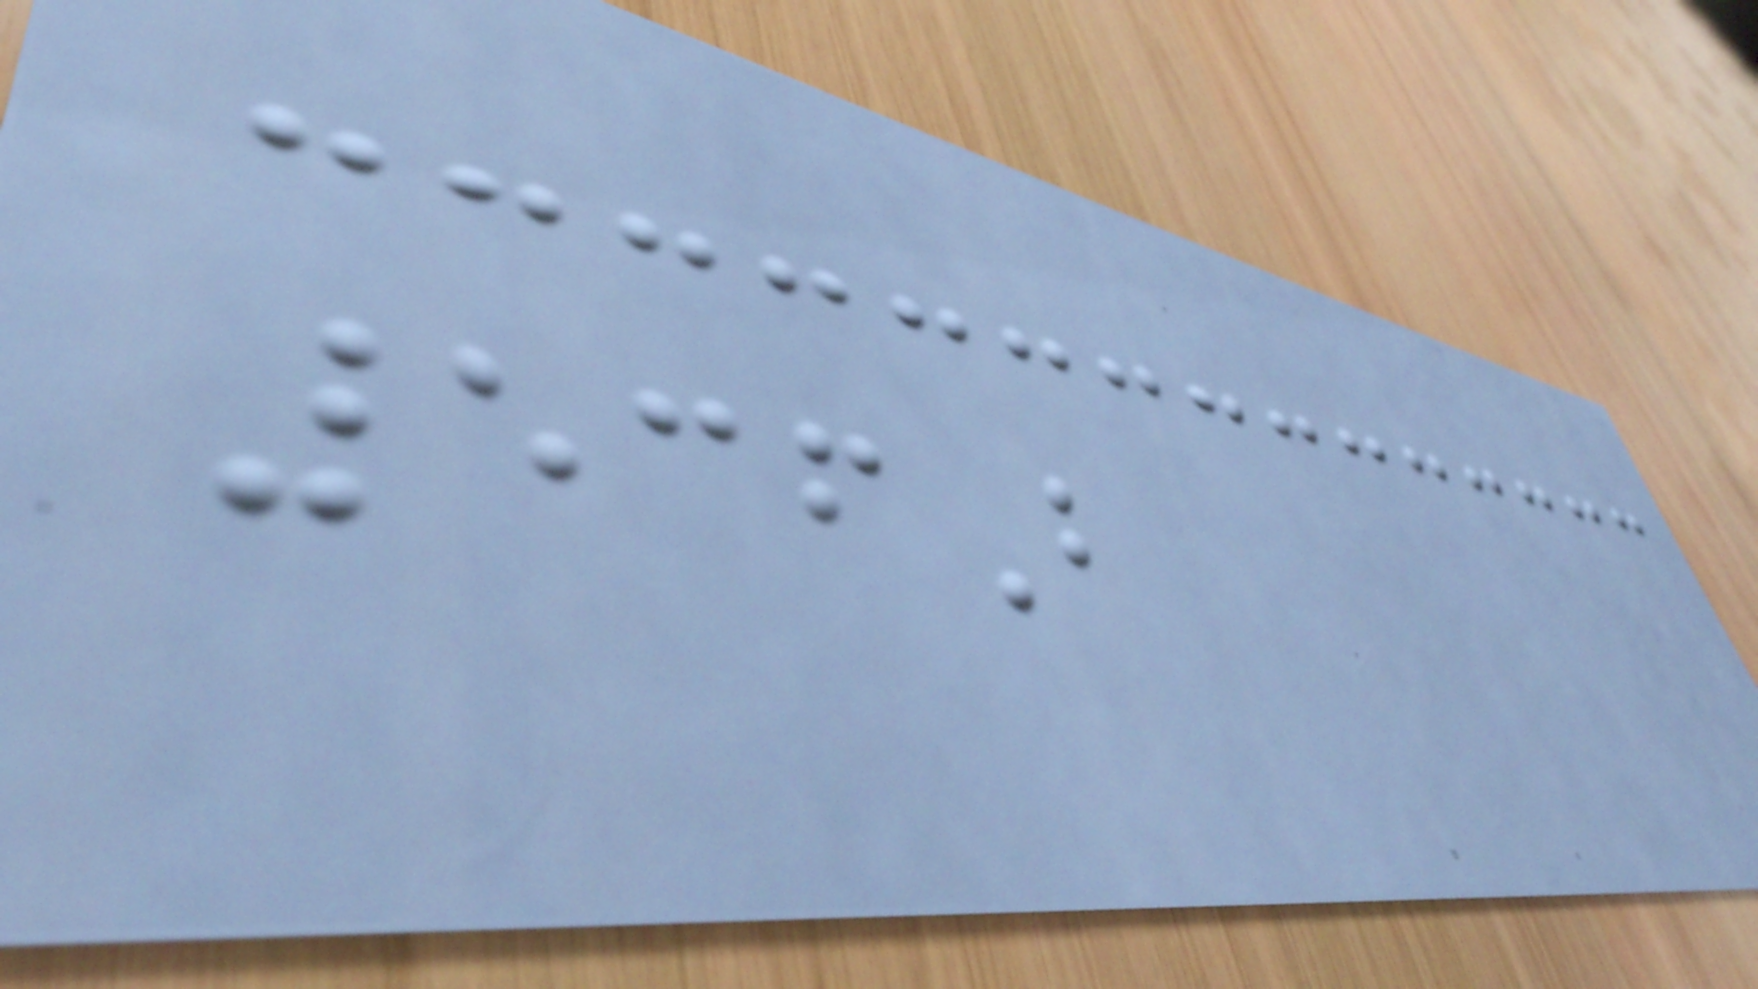536B
